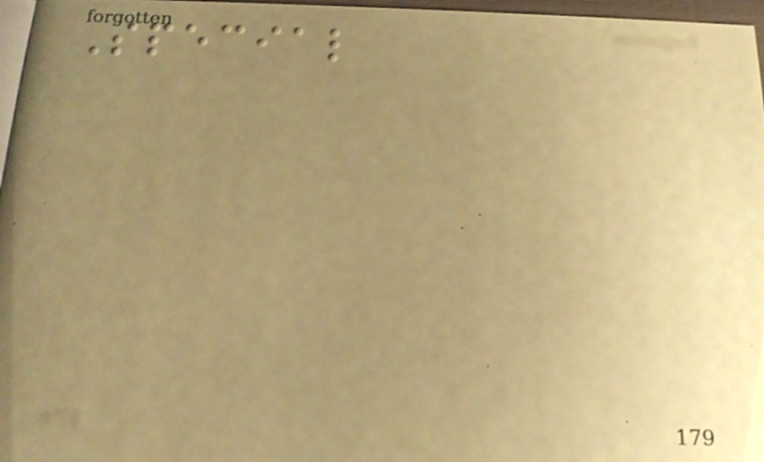Special
